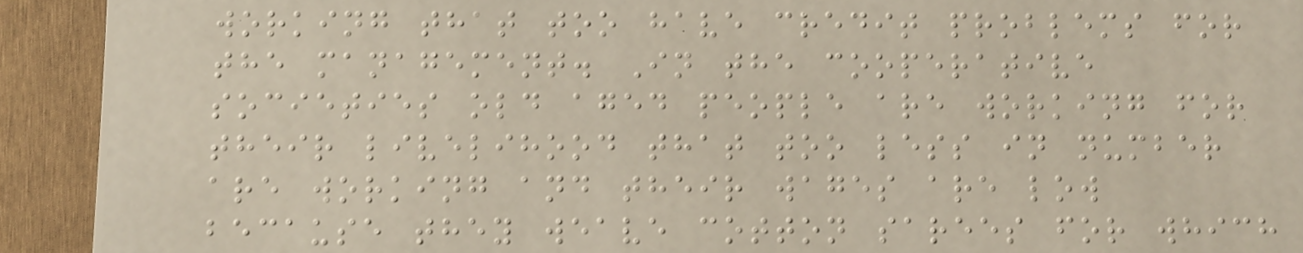working that too have credit problems for
the management. In the cooperative
societies old aged people are working for
their livelihood that too less in number
are working and their wages are low
because they weave cotton sarees for which
